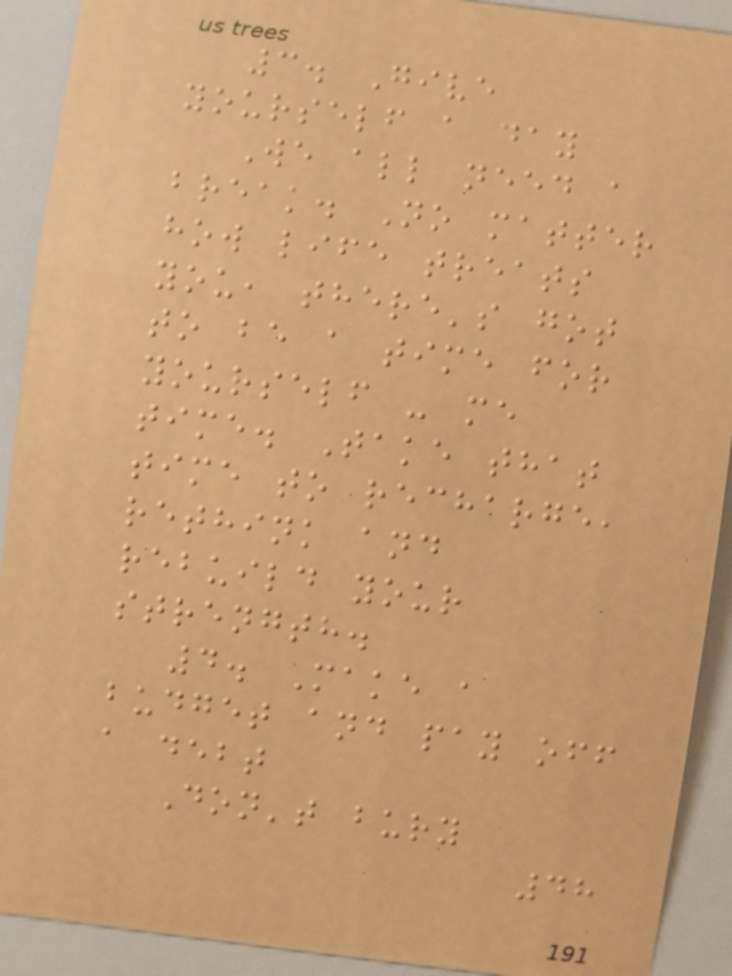3. Give
yourself a day
We all need a
break. No matter
how life treats
you, there's got
to be a time for
yourself - me
time. Take that
time to recharge,
rethink and
rebuild your
strength.
4. Make a
budget and pay off
a debt
Don't bury
48
